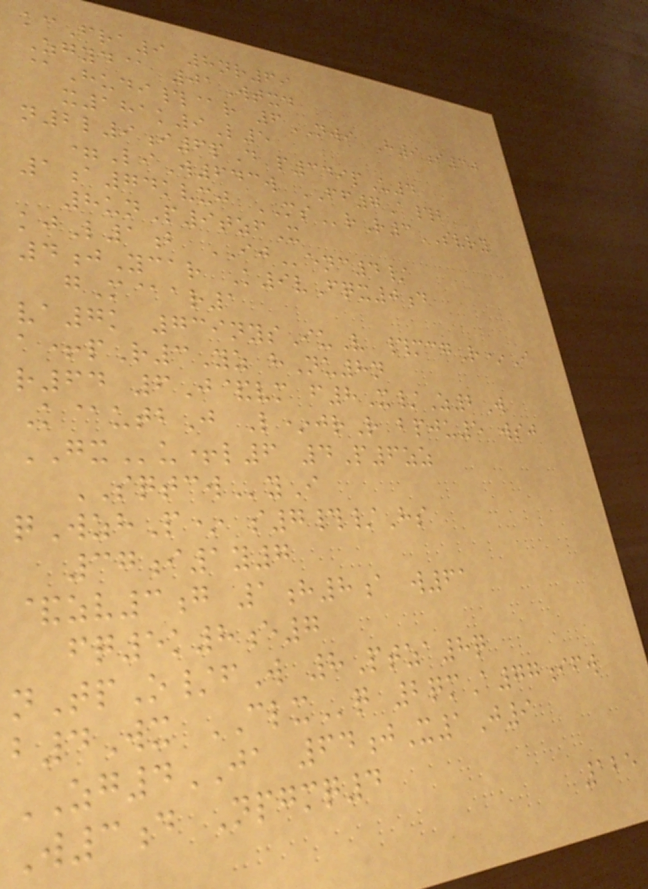kcFra9 8nr69
Zgyd@ 01Wtxd
@Hudi#@r 6NWI H9i30
x181k9L5
n2l9i6pD p349pU4
=LiW643w FF7A#b
1a74kvxj MSrR3SVRY
8unP9tzfX
kjL1b IJenc4/
4jYcar K9vFqx0d
gM@ar1
va7k 739nysIuV #mcgR*I
a+pR3Yz hNu8n
r64 6J&vm f8X/Z2W
K@utbJ L*jrR bpju5 wsj
GXu+l6 4P6zz
SQTCWyI
qWzhP* s7#/Hs
37i1y7
&zv3g 1h8a w61
fq5k8e7
nTpO/fW 8Ptza8q
b4Wx CLXq 2qmA77ifw
ZG4JA 64jX1J9
W3d Npgmq4
125
